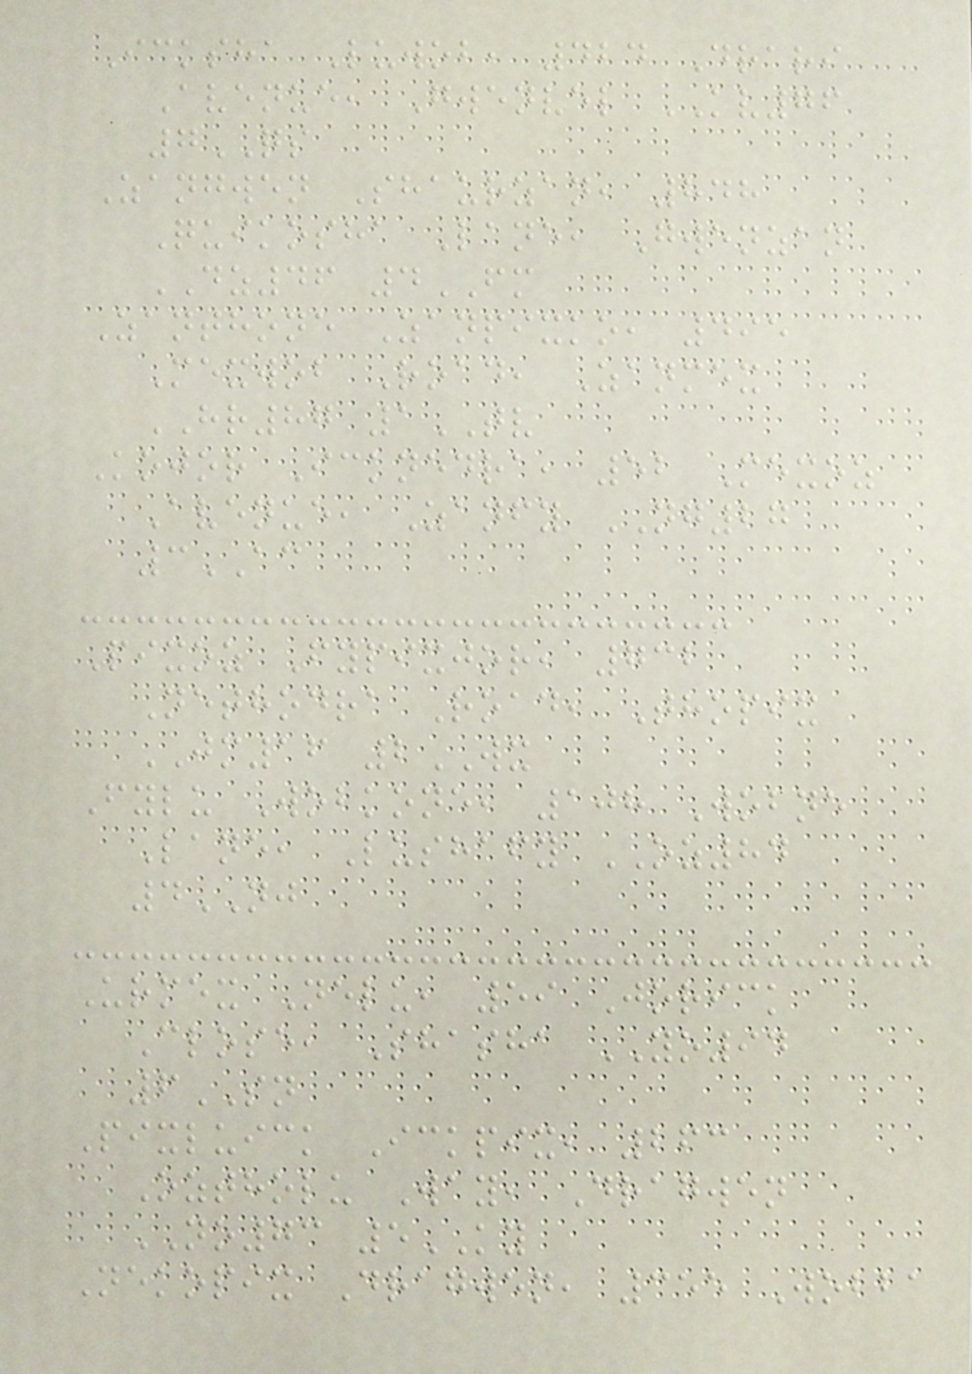Icksha Luwob, 424 Drari
Avenue, Gwenvel KV76
7QS
Zangwen Shaurzan, 848
Quikosha Lane, Gwenzan
DZ46 4FM
Zanthone Zanpixko, 495
Mexwob Road, Zanmex
HR87 1TV
Kojor Icknedra, 52 Mexoz
Avenue, Zanfy NG27
3AC
Pixoz Fypixjor, 732
Nethodra Road, Thopix
JM16 2WX
Fylu Wobkone, 108 Wobne
Lane, Lushafy OZ84
4NJ
Urmex Nelu, 59 Jorick
Close, Shasha YO94
6SN
Pixluick Ickpix, 263
Oztholu Way, Dragwen
NO73 5KY
Nekopix Dragwen, 355 Wobba
